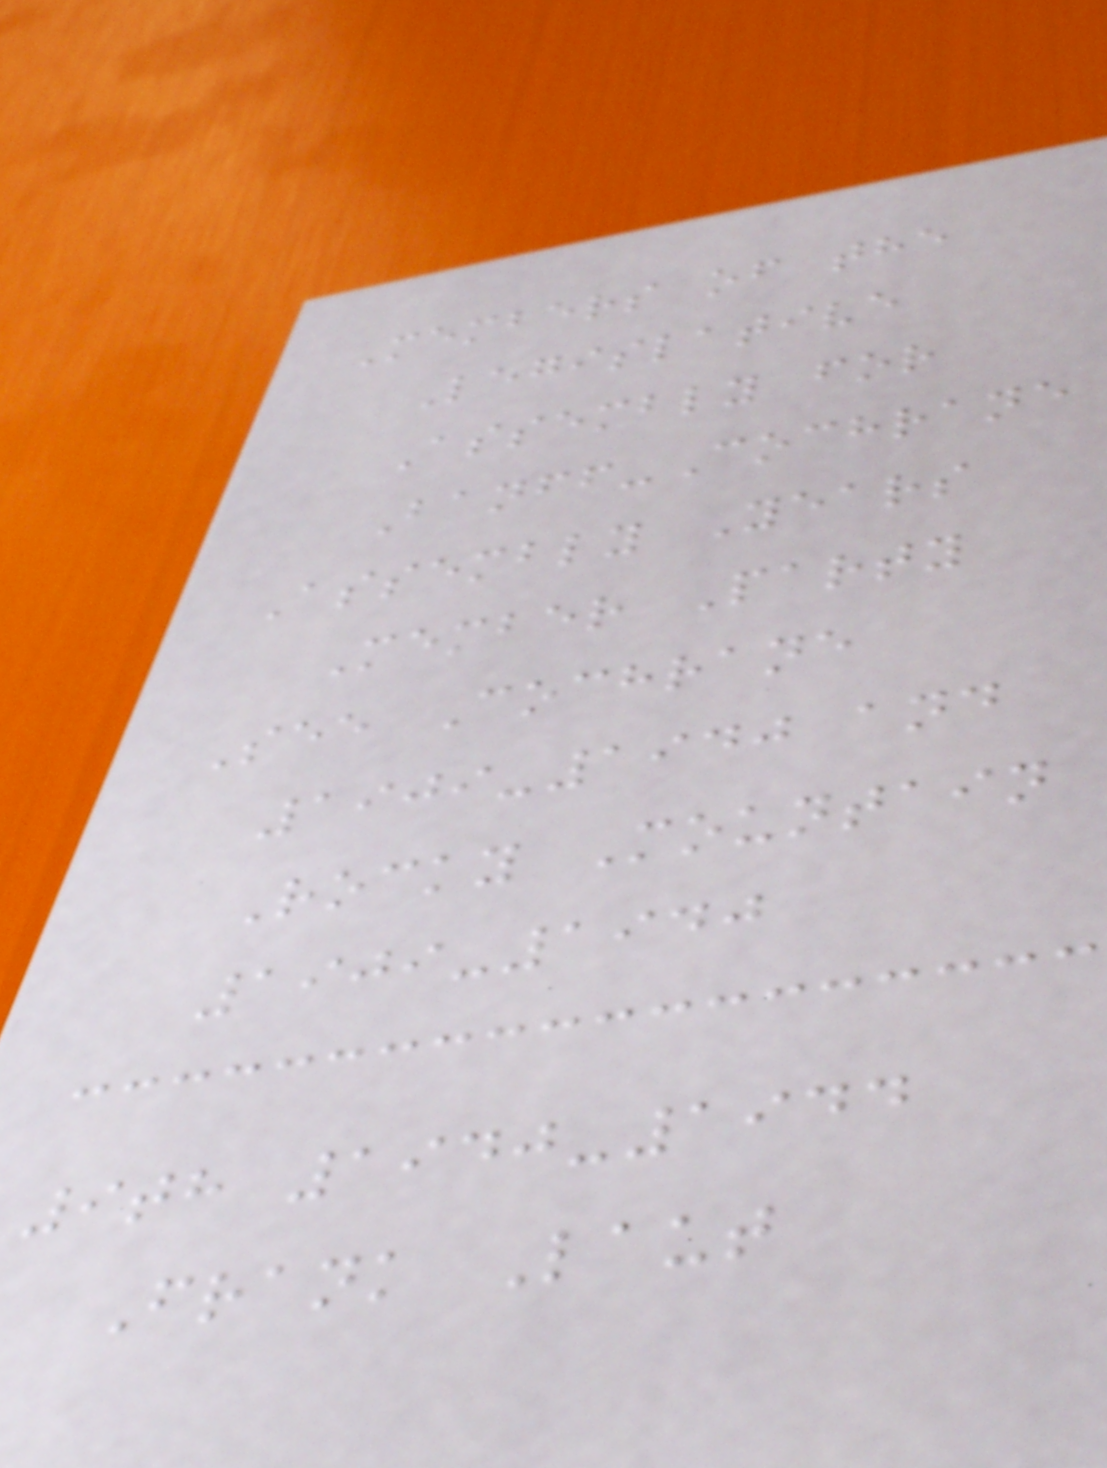Members of the
Legislative
Assembly for
Banff-Cochrane
Assembly Years
Member Party
See Cochrane
1909-1940 and
Rocky Mountain
1909-1940
9th 1940-1944
Frank Laut
